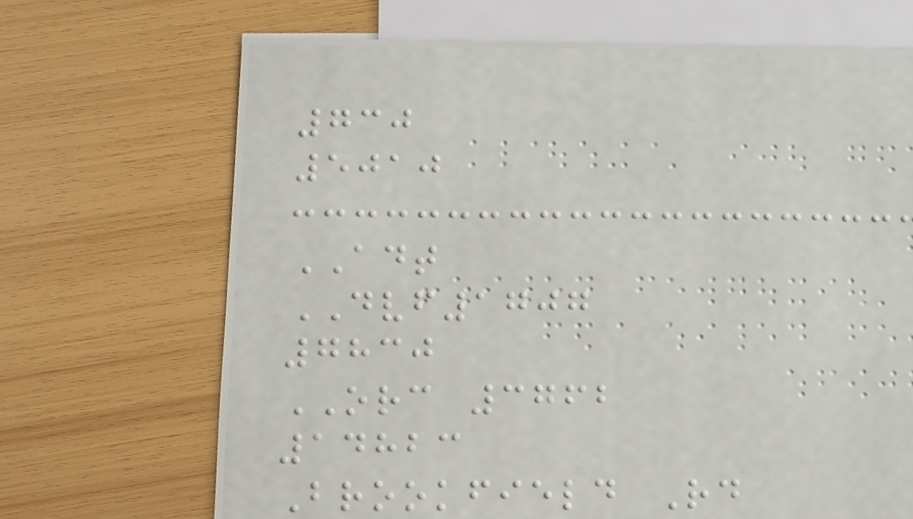730
5010
ADT
DVF1707
7830
ORC 3762
14823
Brookfield Rd
